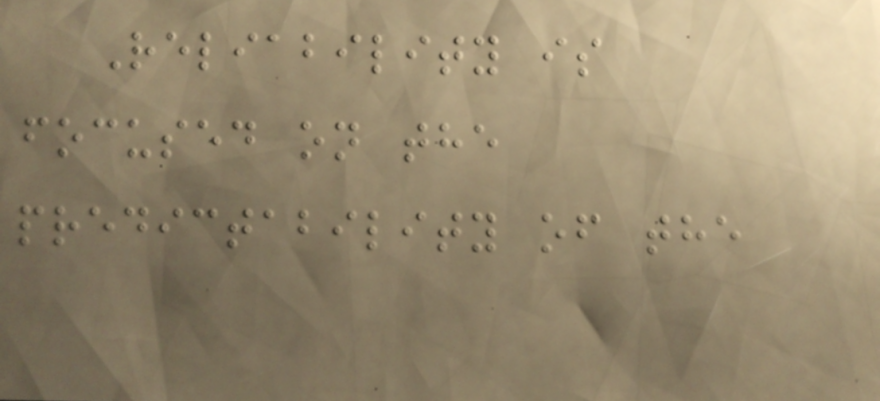Reliability is
focused on the
predictability of the
